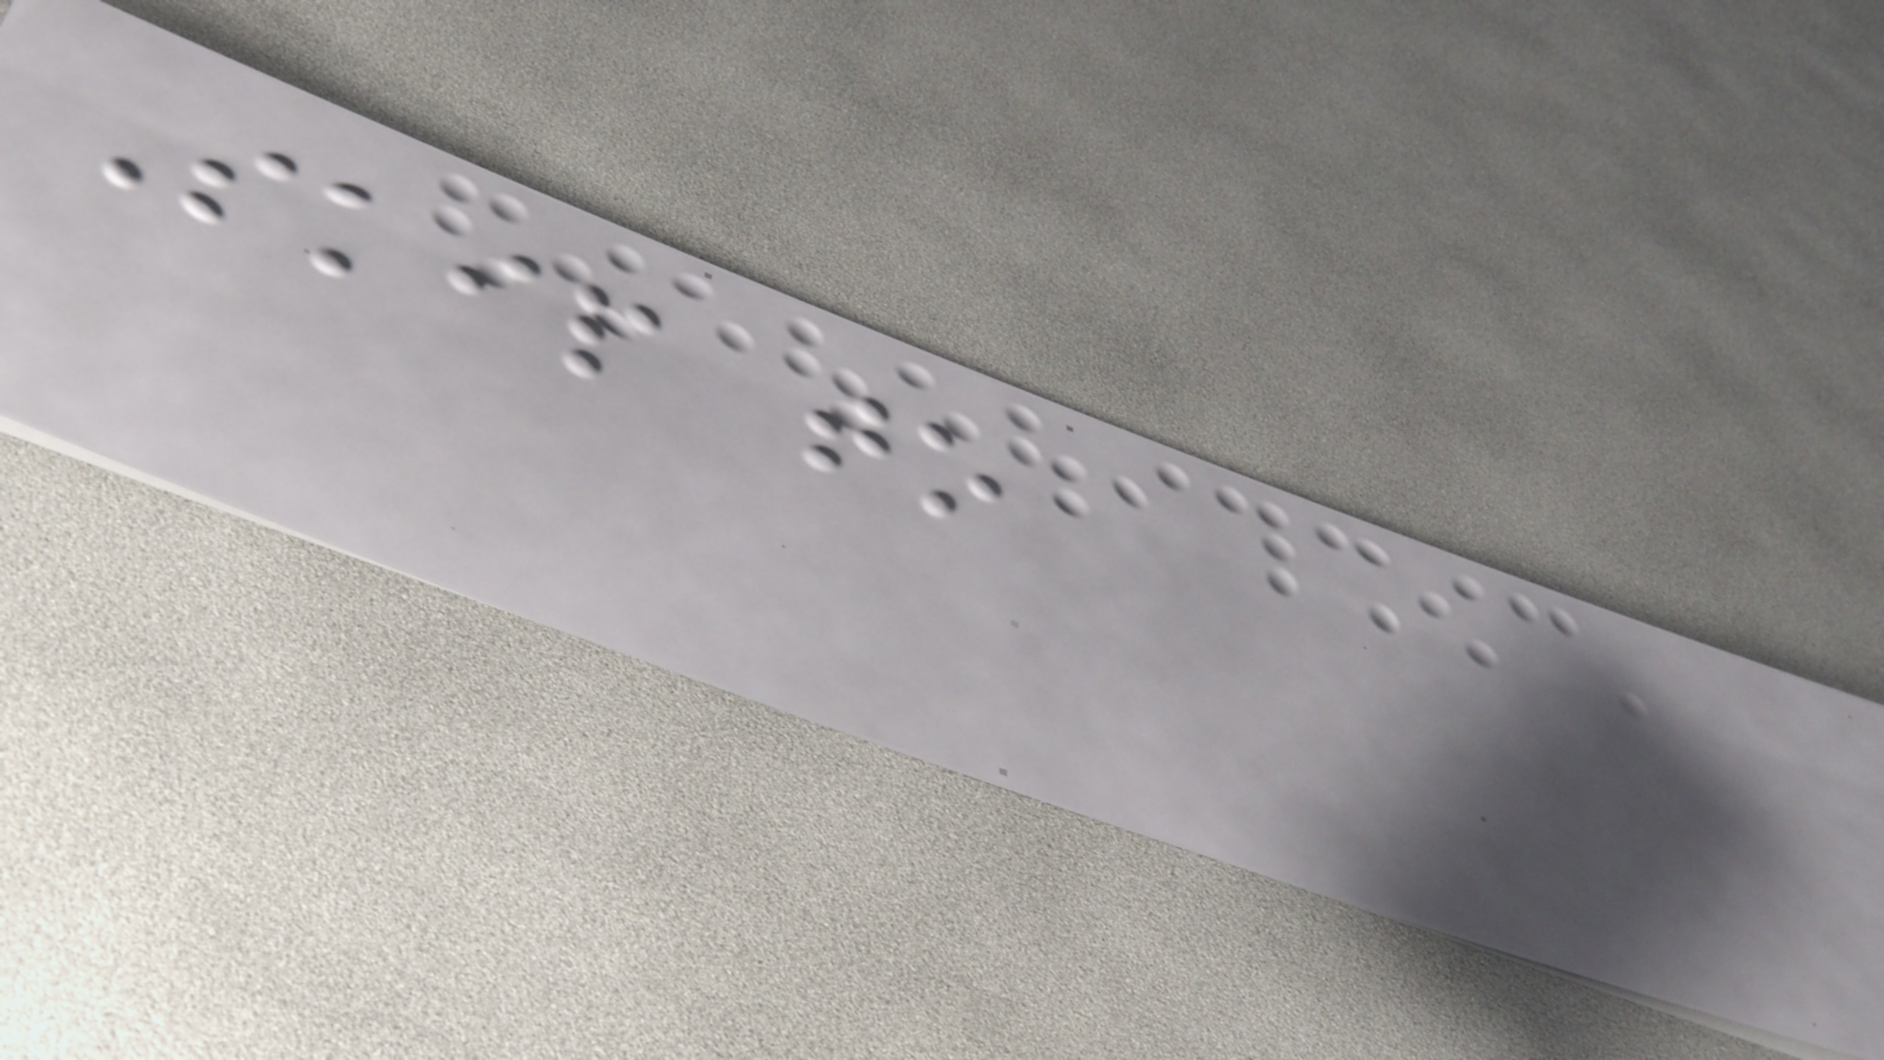Skip to
